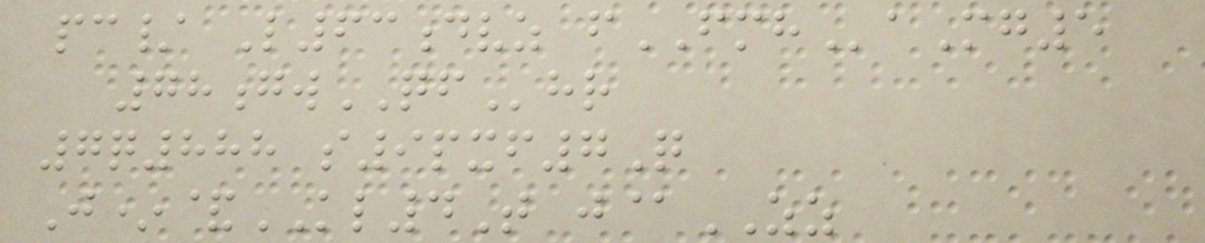pc/ L63dvz fFMHaMg5
78gwQFhr
7q888 s9pxf7Q
J*&KL4T j@ZZ
